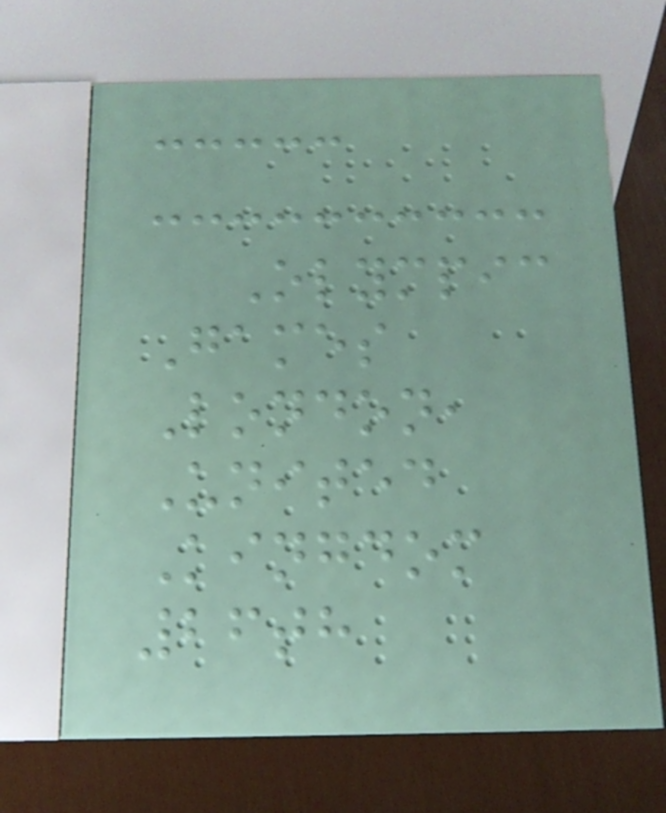Olympic
Games
London,
United
Kingdom
26th
